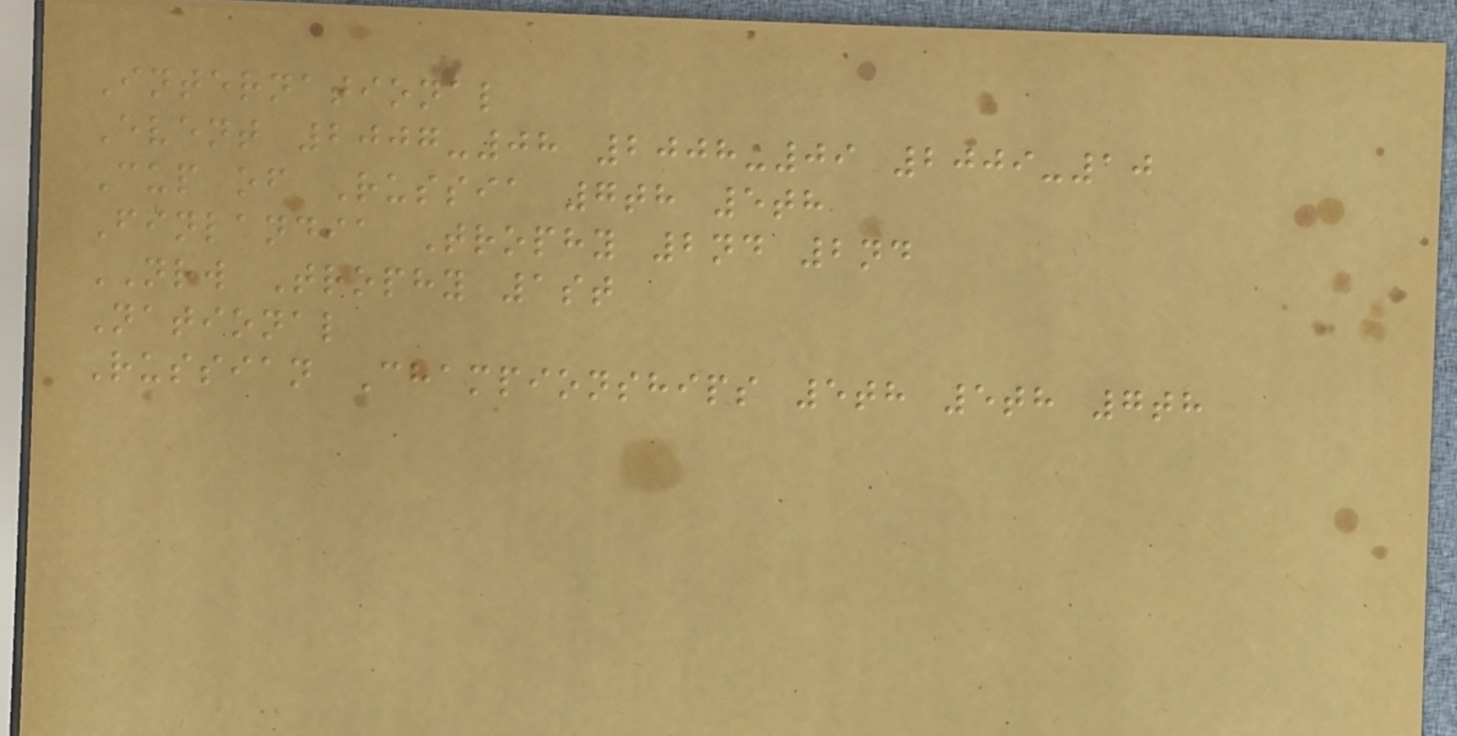International
Event 2007-08 2008-09 2009-10
Cup of Russia 7th 5th
Finlandia Trophy 2nd 2nd
NRW Trophy 1st
National
Russian Championships 5th 5th 7th
